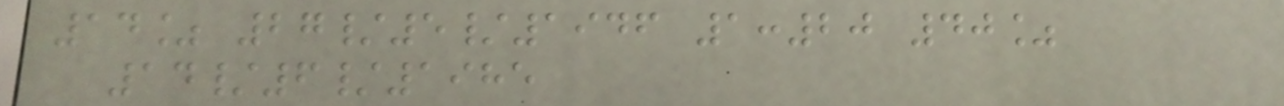14% 27/5/1946 1:20 40%
14/6/1985
